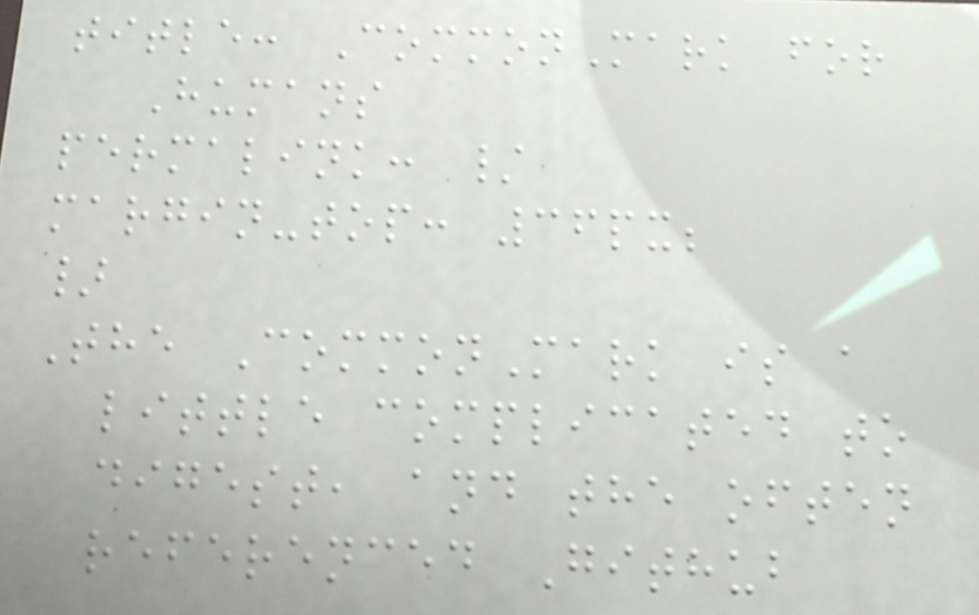title: CommonMark for
Humans
permalink: /
margin-top: 36px;
}
The CommonMark is a
little complicated to
digest, and the often
referenced Github
